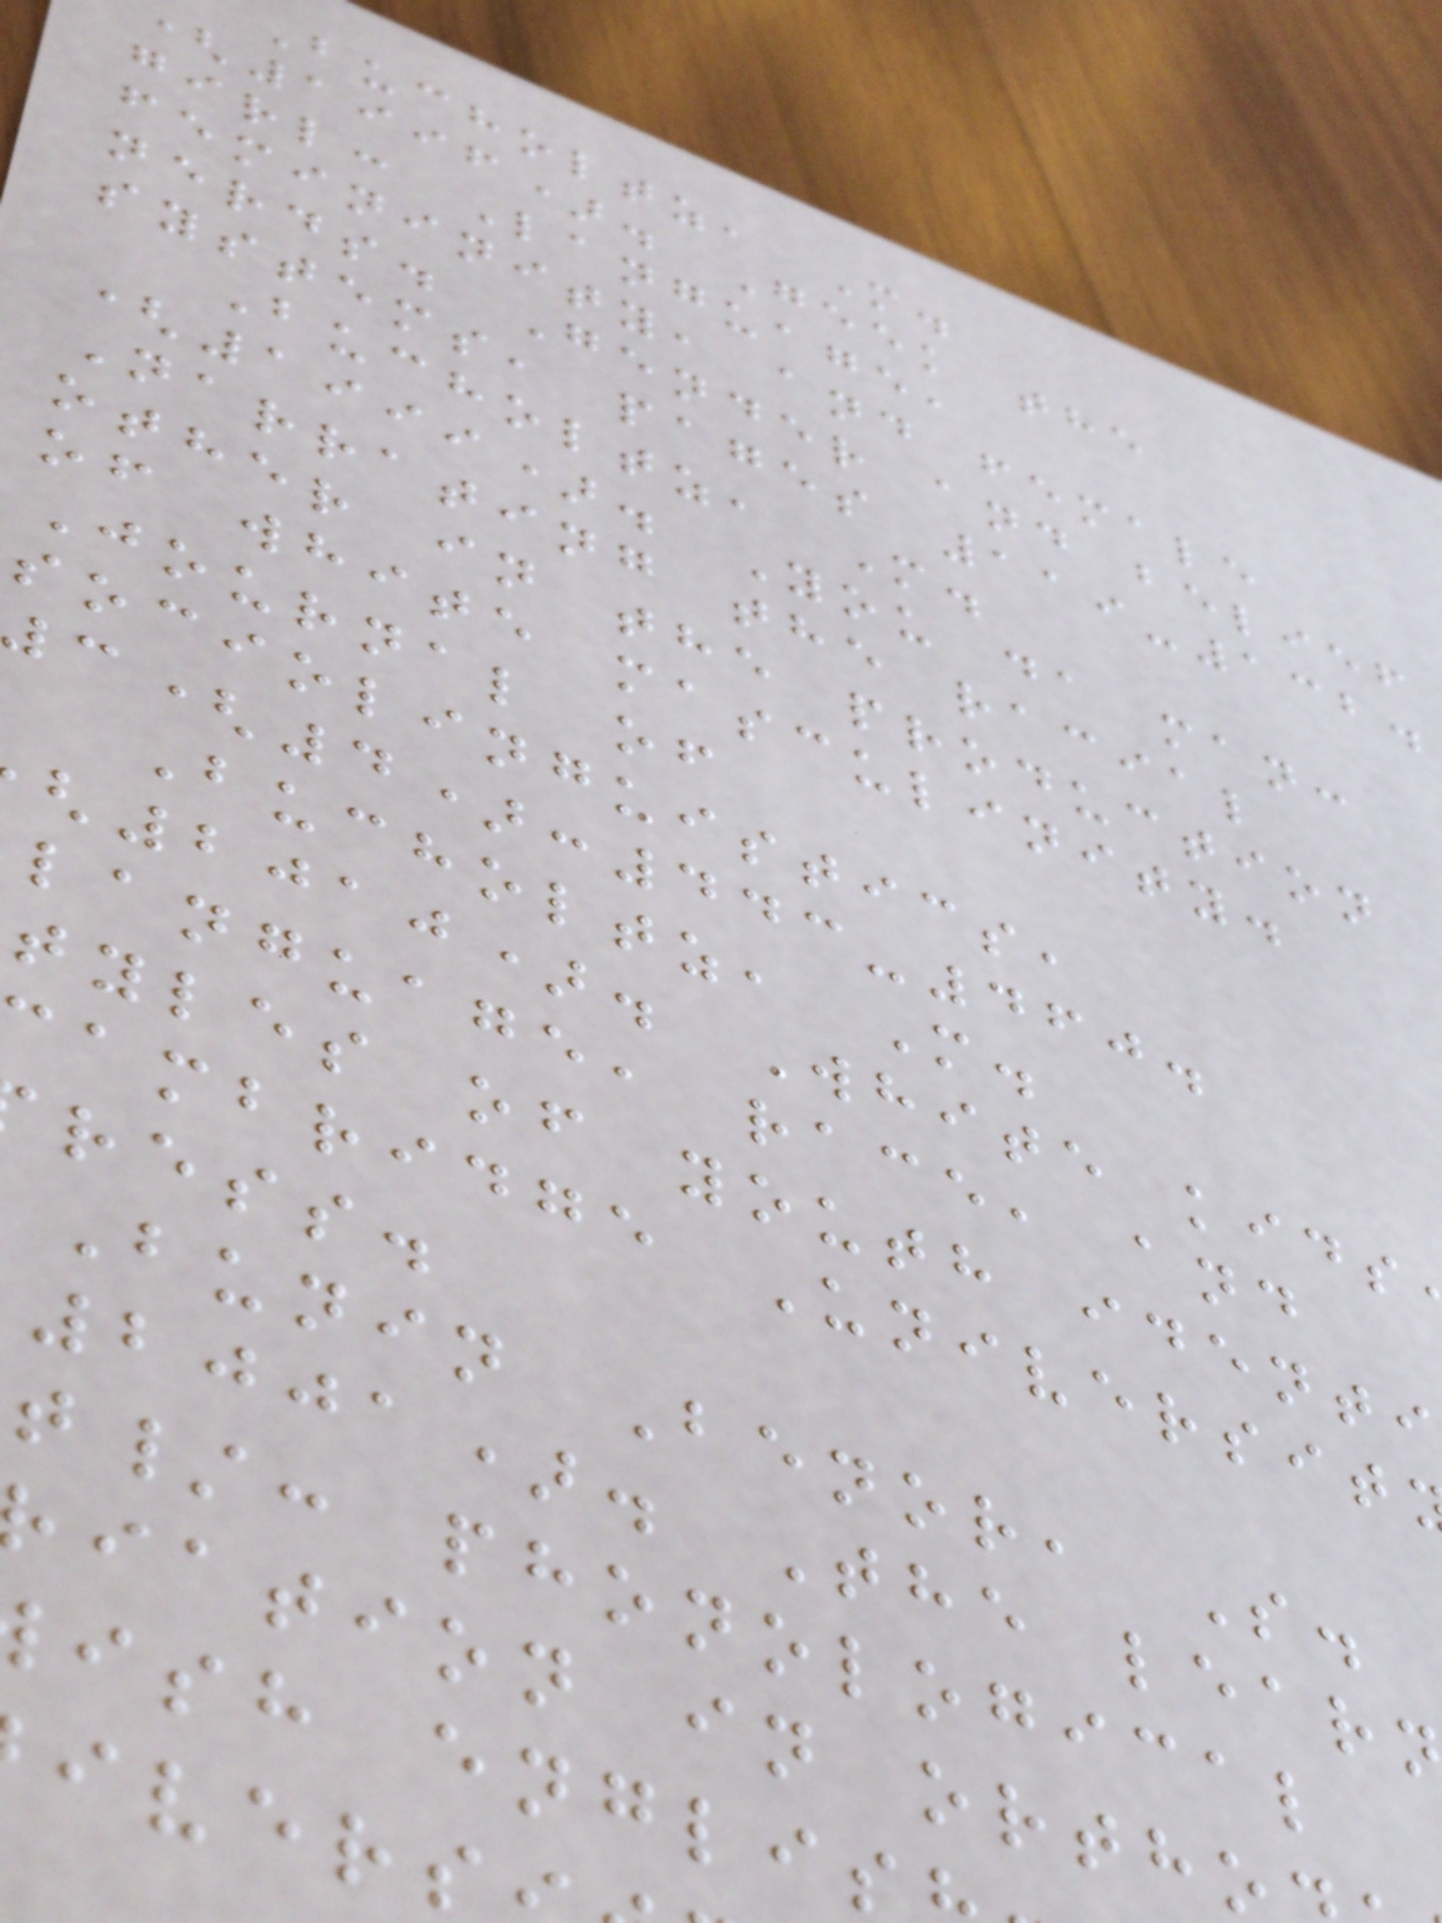Bucholtz, M.
1996). Geek the
girl: Language,
femininity, and female
nerds. Gender and belief
systems, pages 119-132.
Bucholtz, M.
(1999). You da man:
Narrating the racial
other in the production
of white masculinity.
Journal of
sociolinguistics,
(4):443-460.
Bucholtz, M.
2010). White kids
language, race, and
tyles of youth identi
ambridge Universit
ress.
Bunin Benor, S.
2001). The lear
t/: phonological
iation in ortho
ish englis
